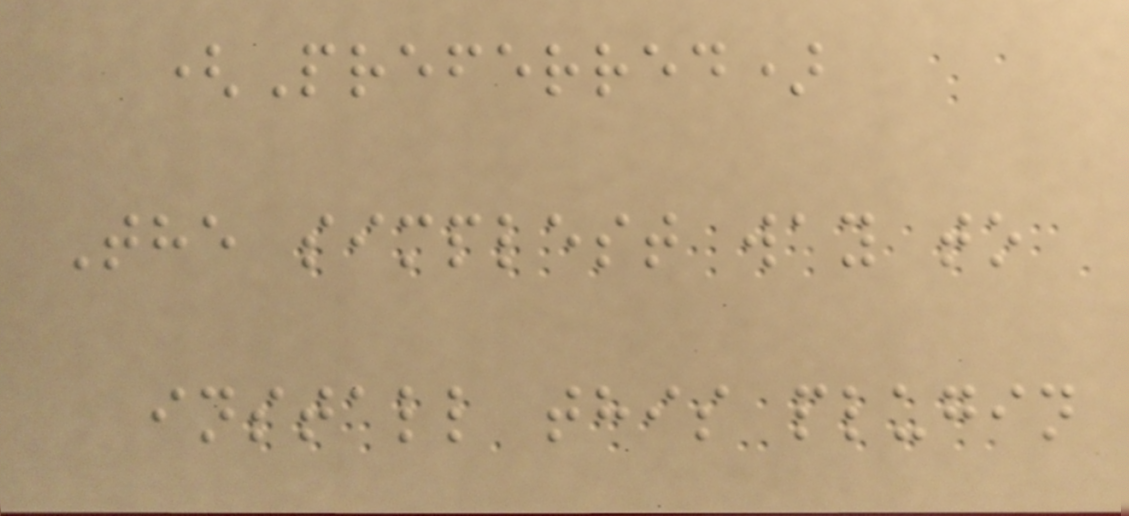(Preferred)
The simplest way to
install this plugin
